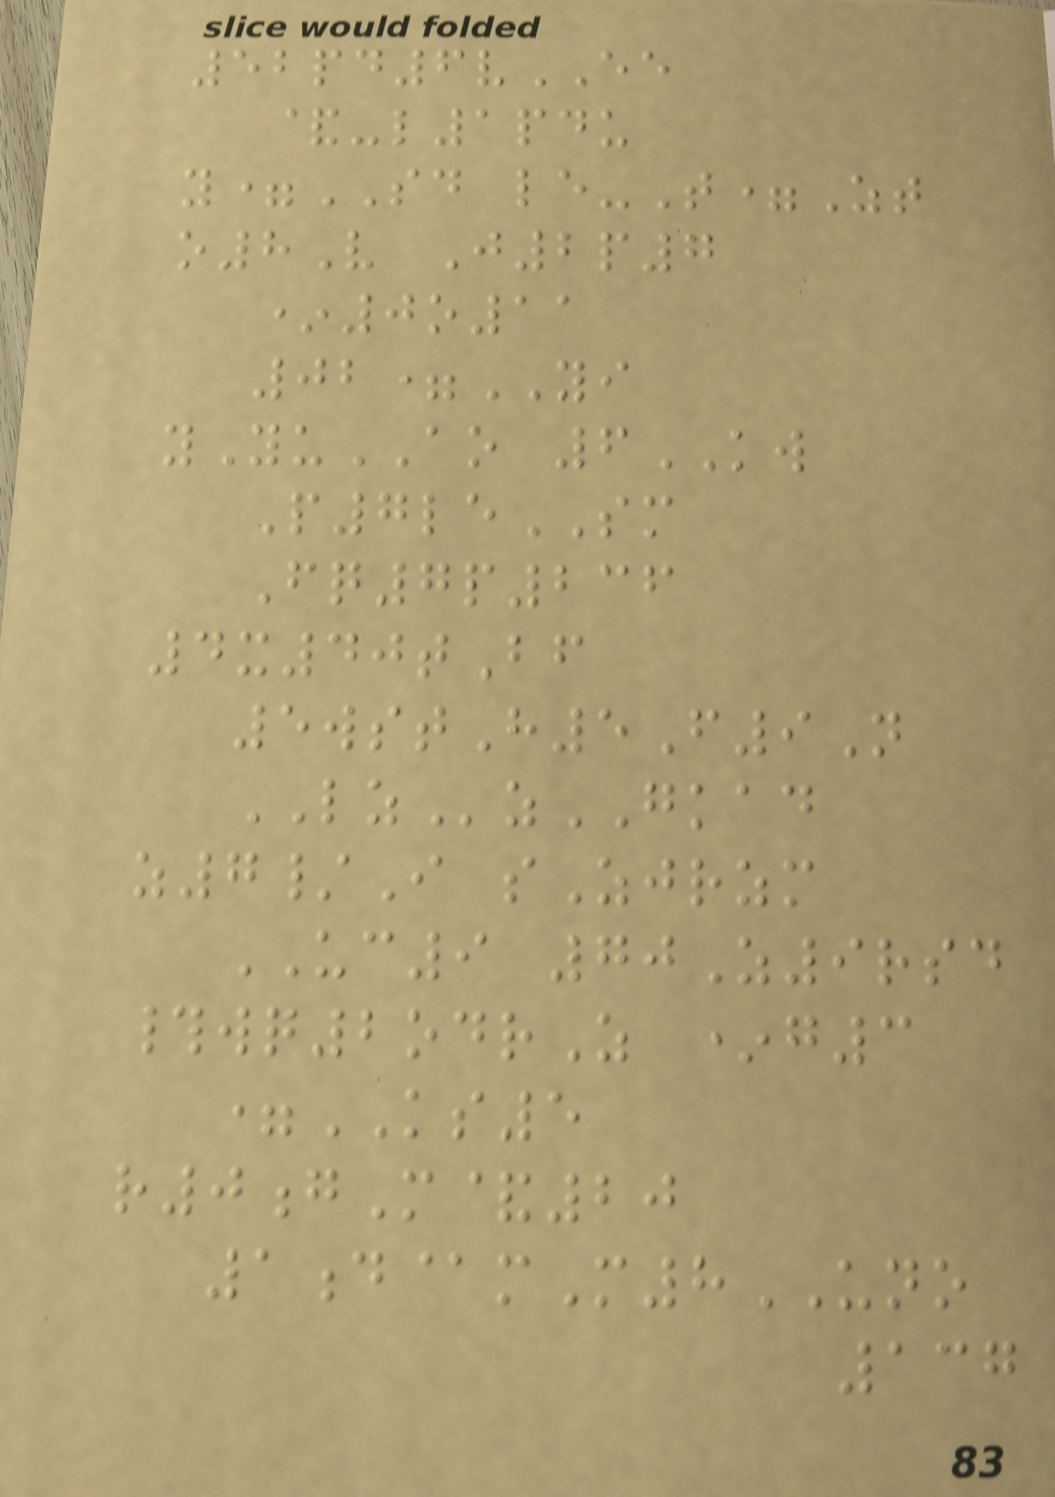52pd6vEE
&-l1pdu
y=SD le-T=Zt
o8V J2p7
*0o11
02=YI
yYuAO 6KW
P7leSM
Fq7p236
4x40tBf
5wstH5F9N
LZzGKAD
z7/I sZjrzm
UC9 70Z9rsd
#wq2odrZ *g3
=KS5
r0gM&20
1d@mM8UNO
137
